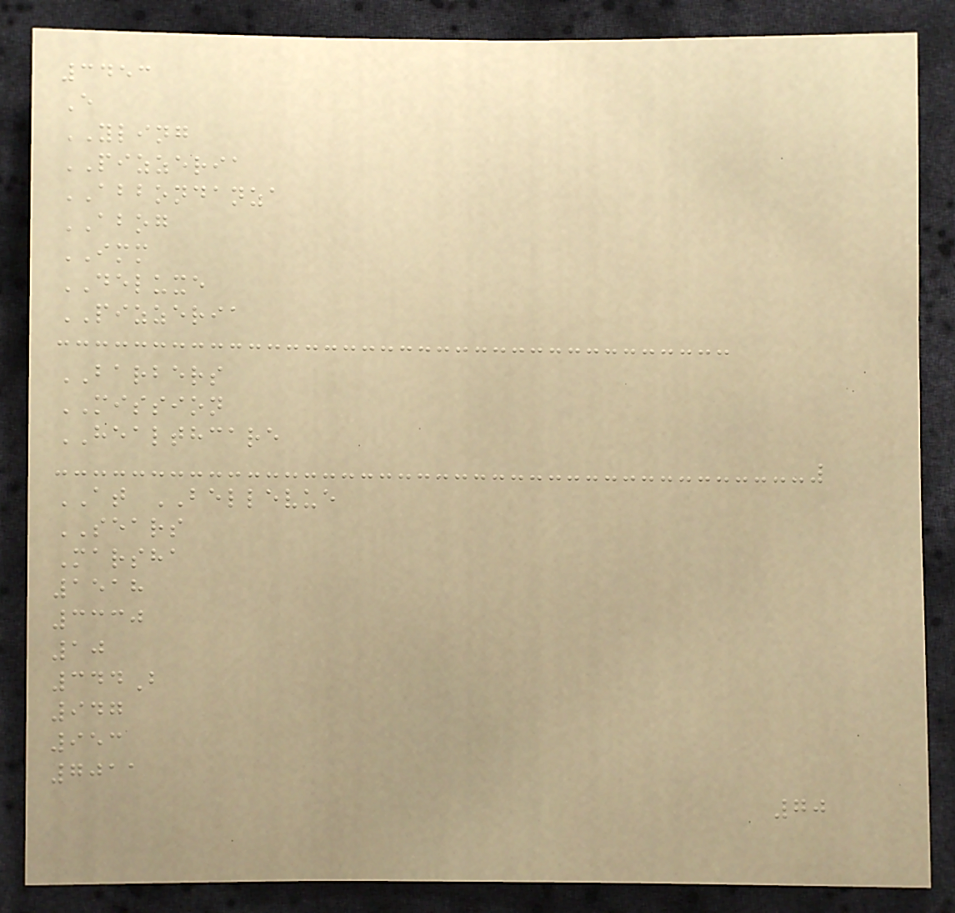3453
E
YLING
PIZZERIA
ABBONDANZA
ABOG
IMM
DELUXE
PIZZERIA
BARBERS
MISSION
HEALTHCARE
AT BELLEVUE
SEARS
Marsha
1518
3330
10
344B
947
953
7011
70
